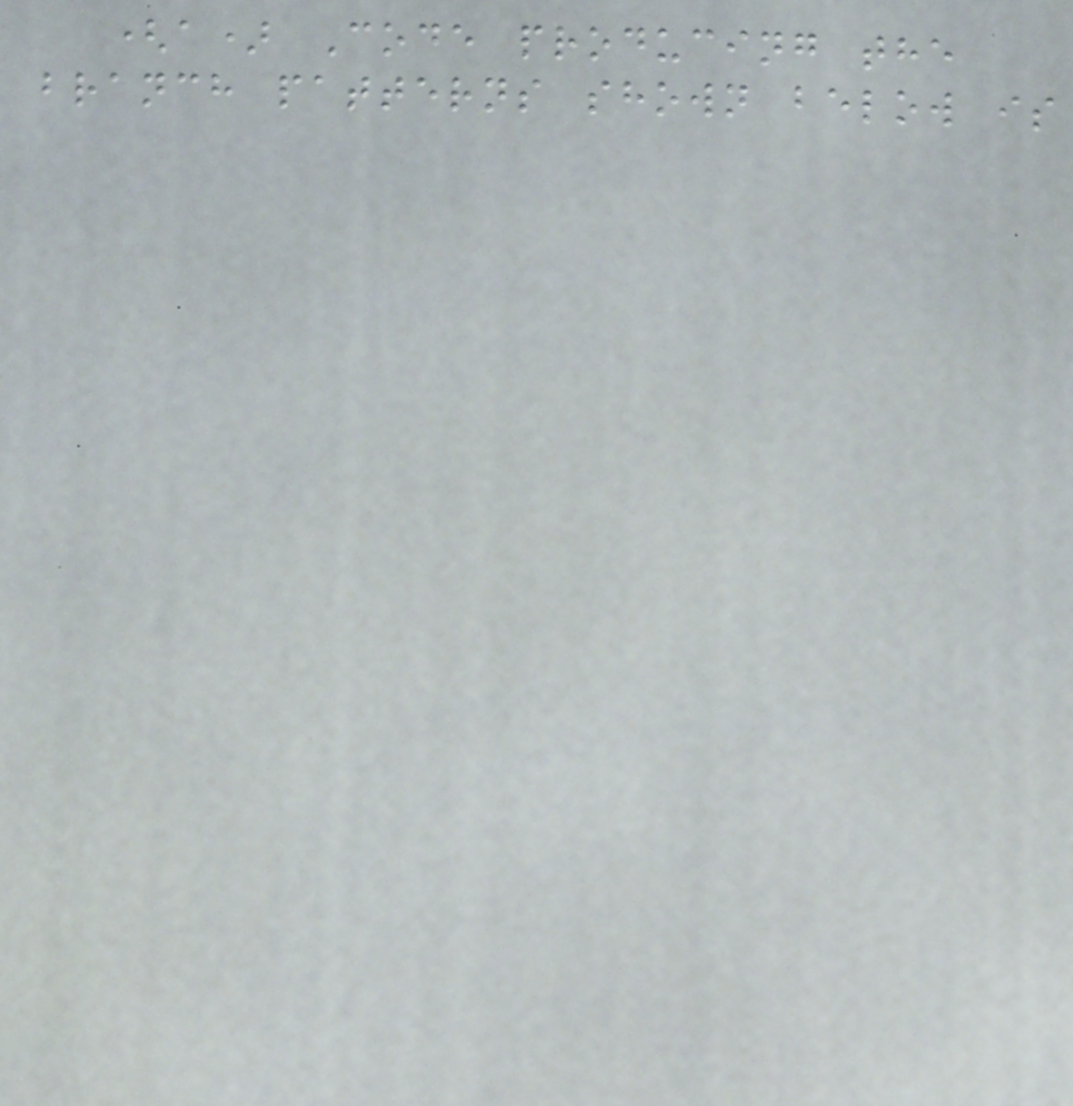(a) Code producing the
branch patterns shown below is
